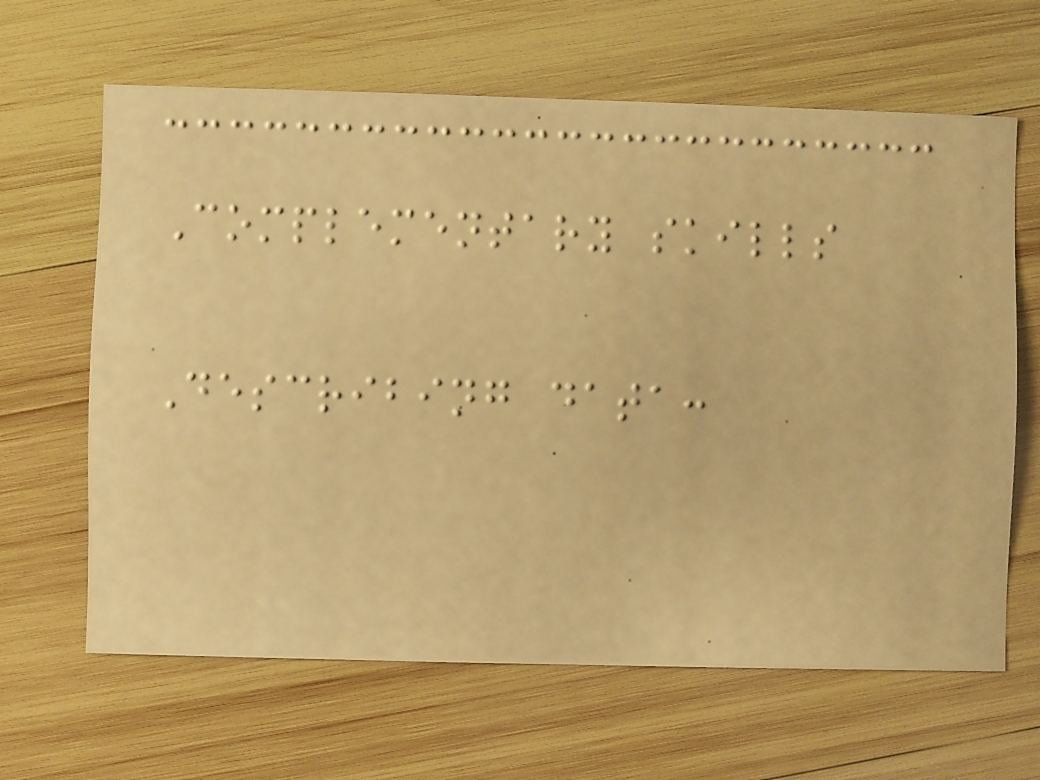Complementary skills
Describing data:
